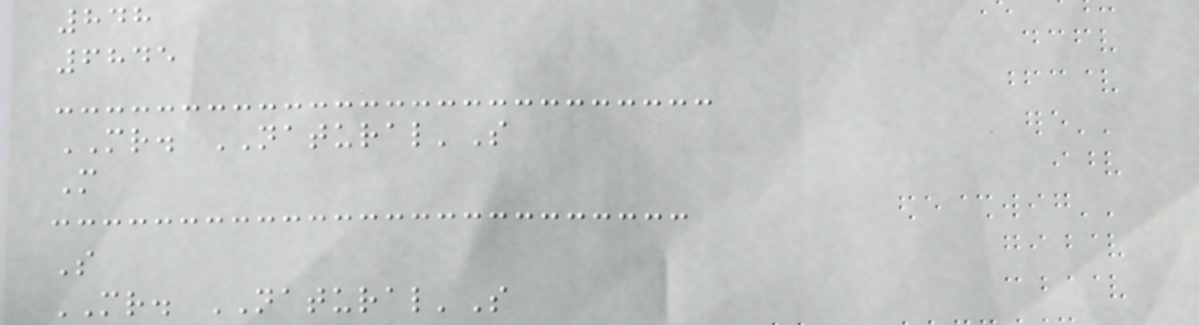848
6845
MR. NATURAL'S
M
S
MR. NATURAL'S
